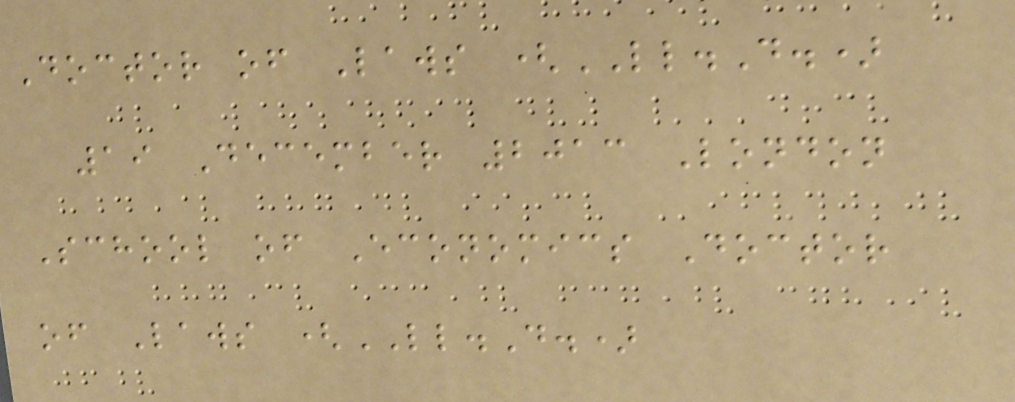Doctor of Laws (LL.D.)
19 December 2013 London
School of Economics Doctor
of Laws (LL.D.)
